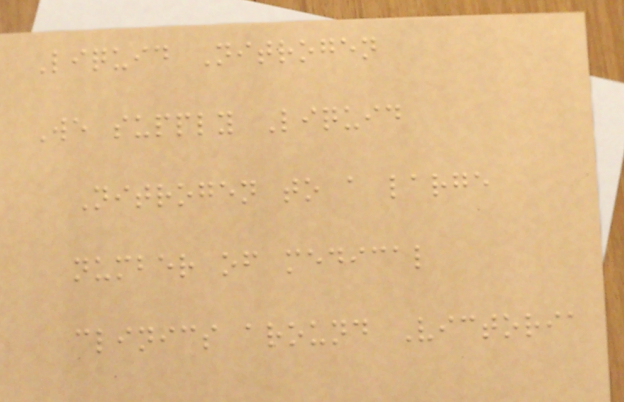Liquid Nitrogen
We supply Liquid
Nitrogen to a large
number of medical
clinics around Victoria
